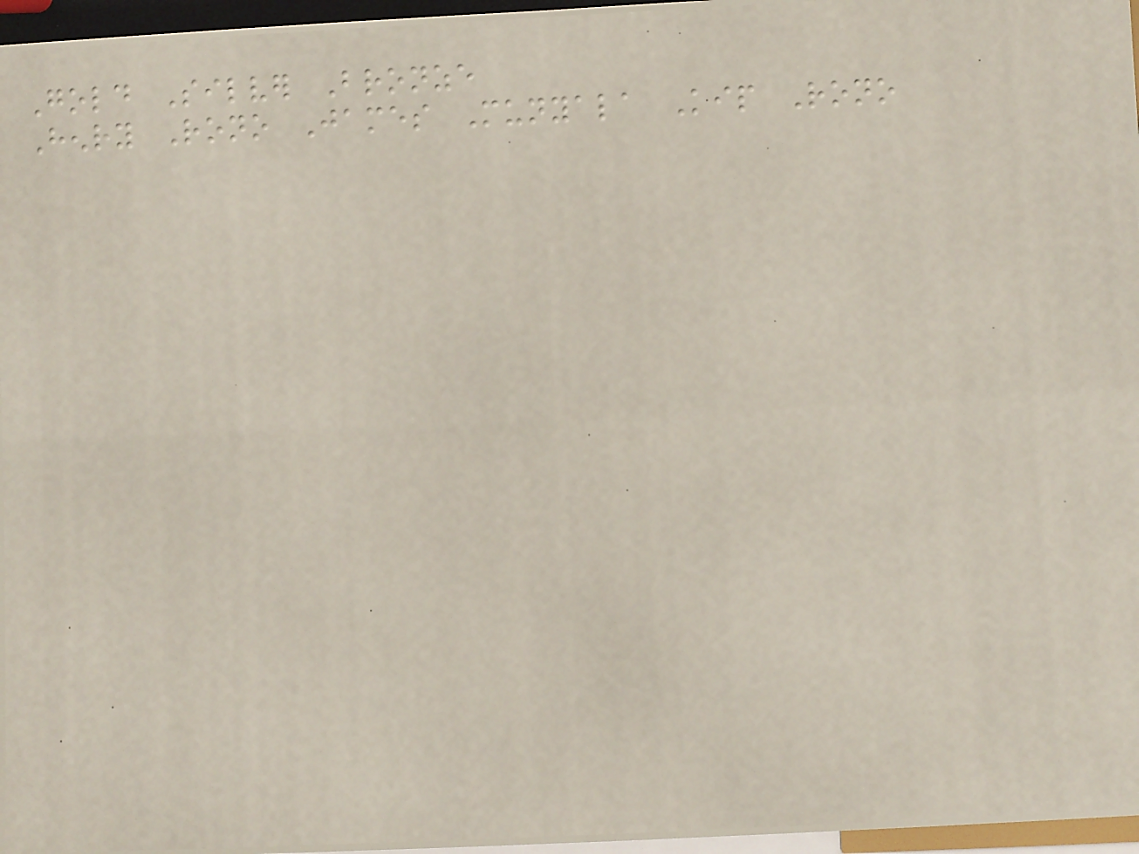Gold Silver Bronze
Henry Rono James Munyala Kip Rono
